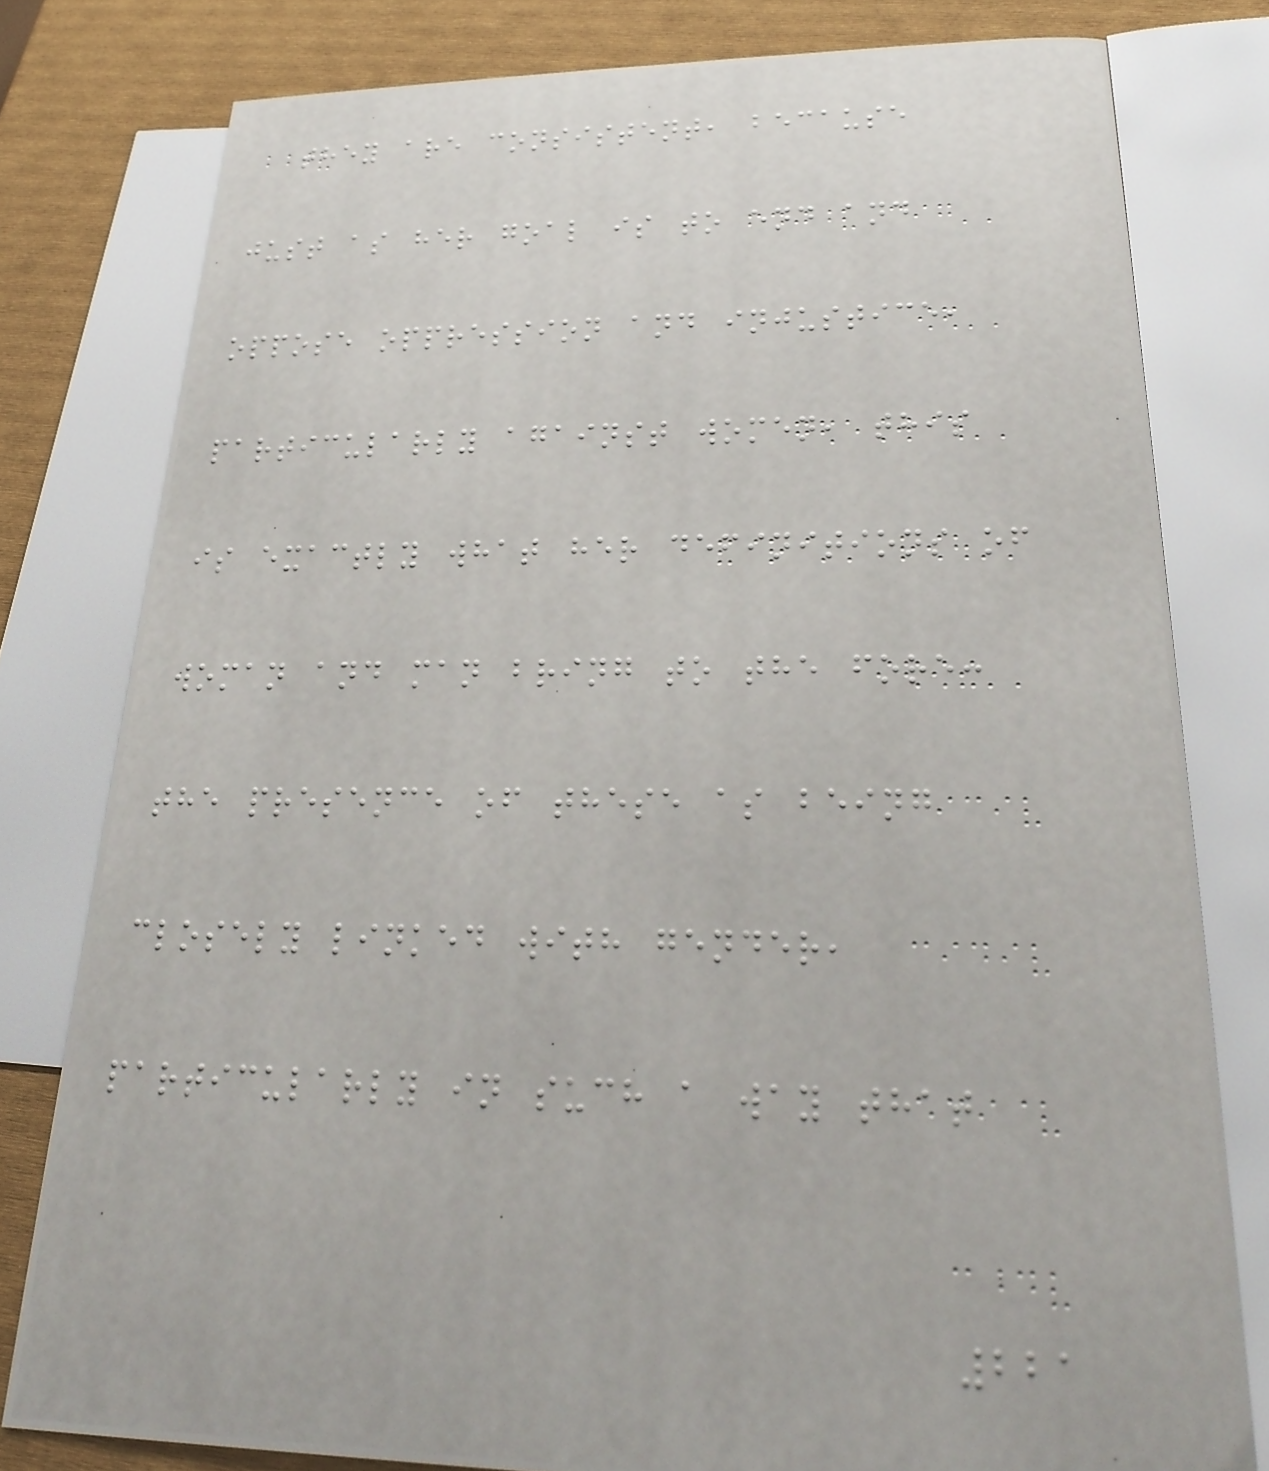they are consistent, because
just as her goal is to end and
oppose oppression and injustice,
particularly against women, this
is exactly what her definitions of
woman and man bring to the fore:
the presence of these as being
closely linked with gender,
particularly in such a way that
221
